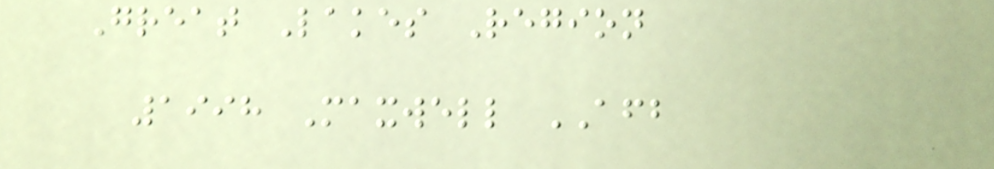Great Lakes Region
1998 Maxwell AFB
